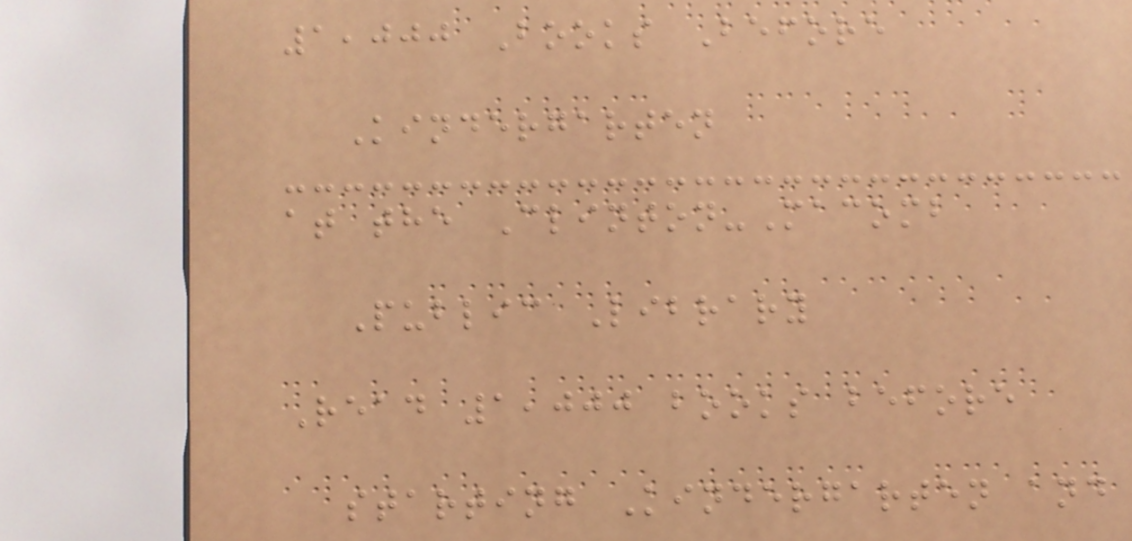1,000 Books Before
Kindergarten
at the Clinton-Macomb
Public Library
Read 1,000 books before
starting Kindergarten and
